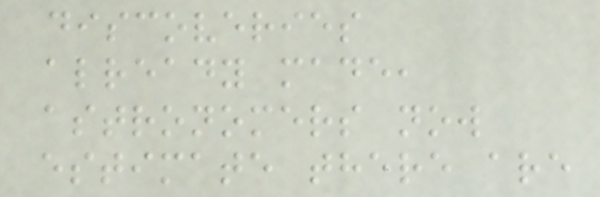discoveries
already made,
astronomers now
estimate there are
